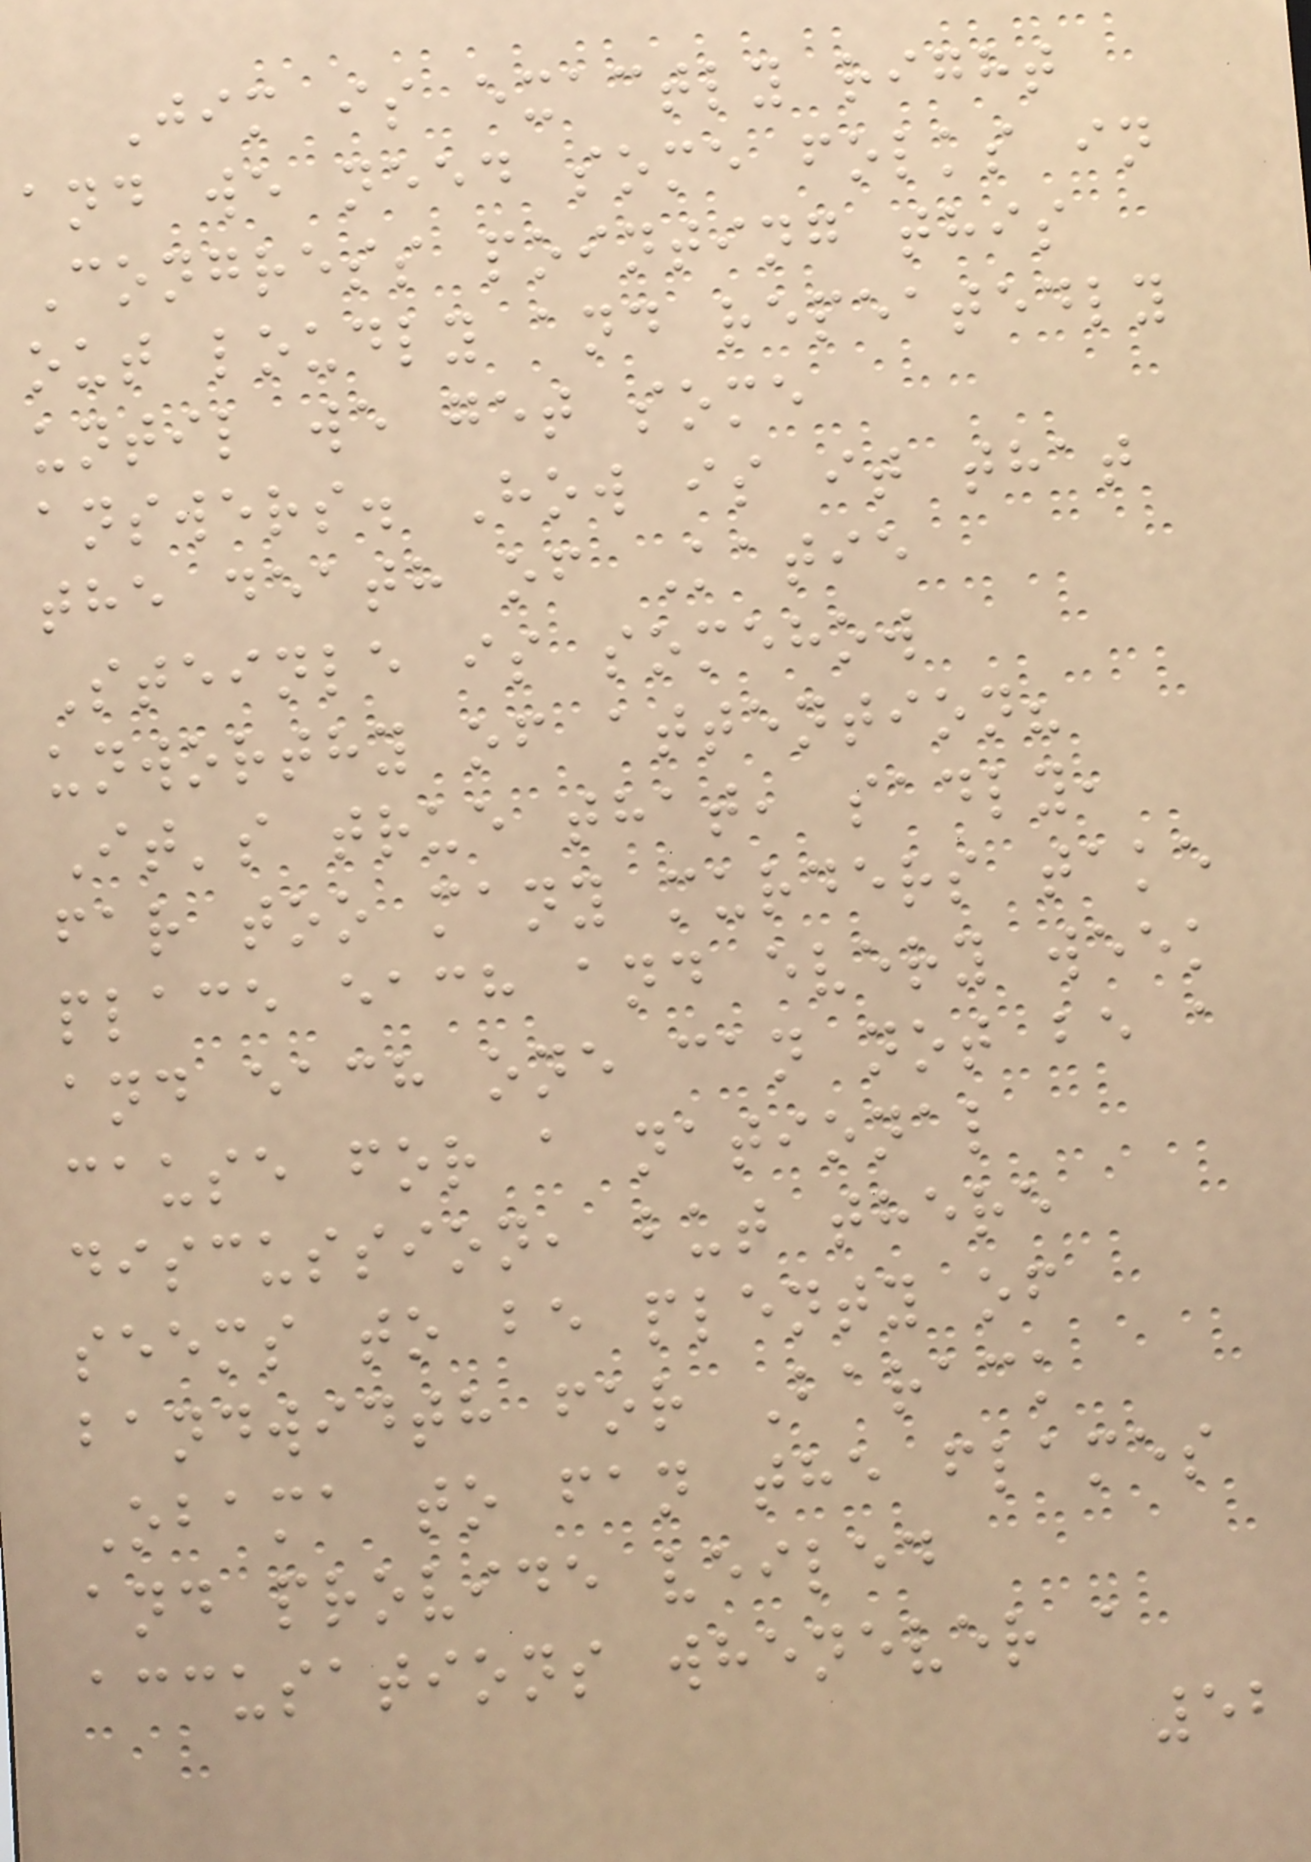Jim is exactly right
and we need some folks in
Congress pointing this
out loudly and repeatedly
until we get some
answers. How is it that
the death of Katie
Steinle is somehow
unworthy of attention?
It's true that, sadly,
far too many murders take
place each and every week
and each one can not be a
cause for a national
discussion, but there
seems to be plenty of
bandwidth for Barack
Obama to fan the flames
and provide veiled
accusations whenever a
52
